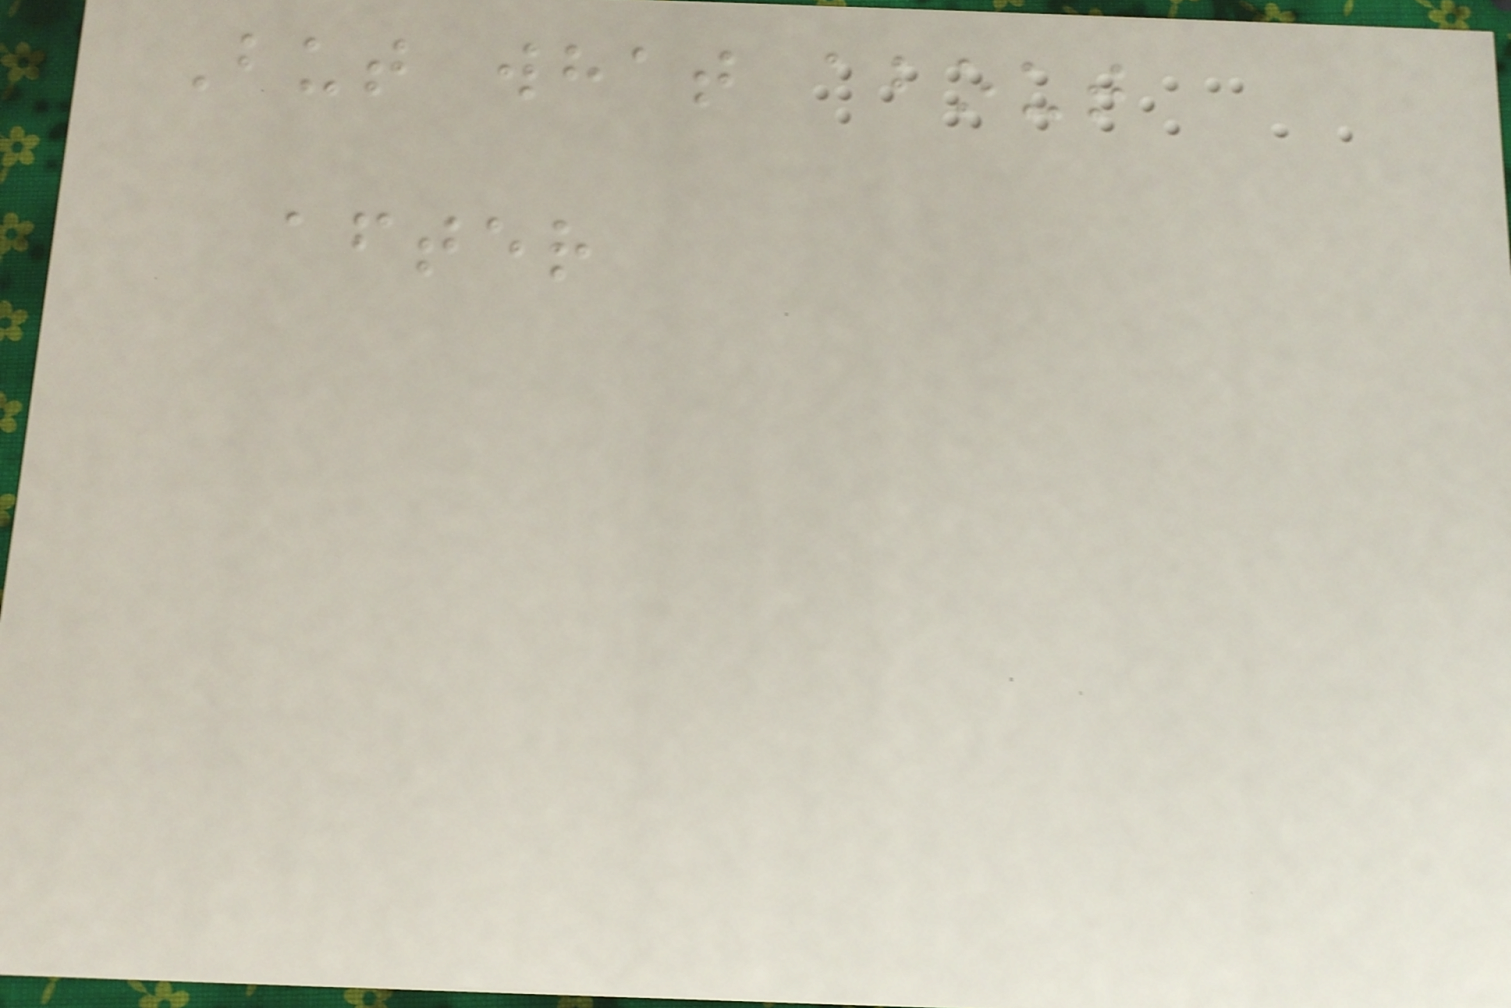But what about
after
